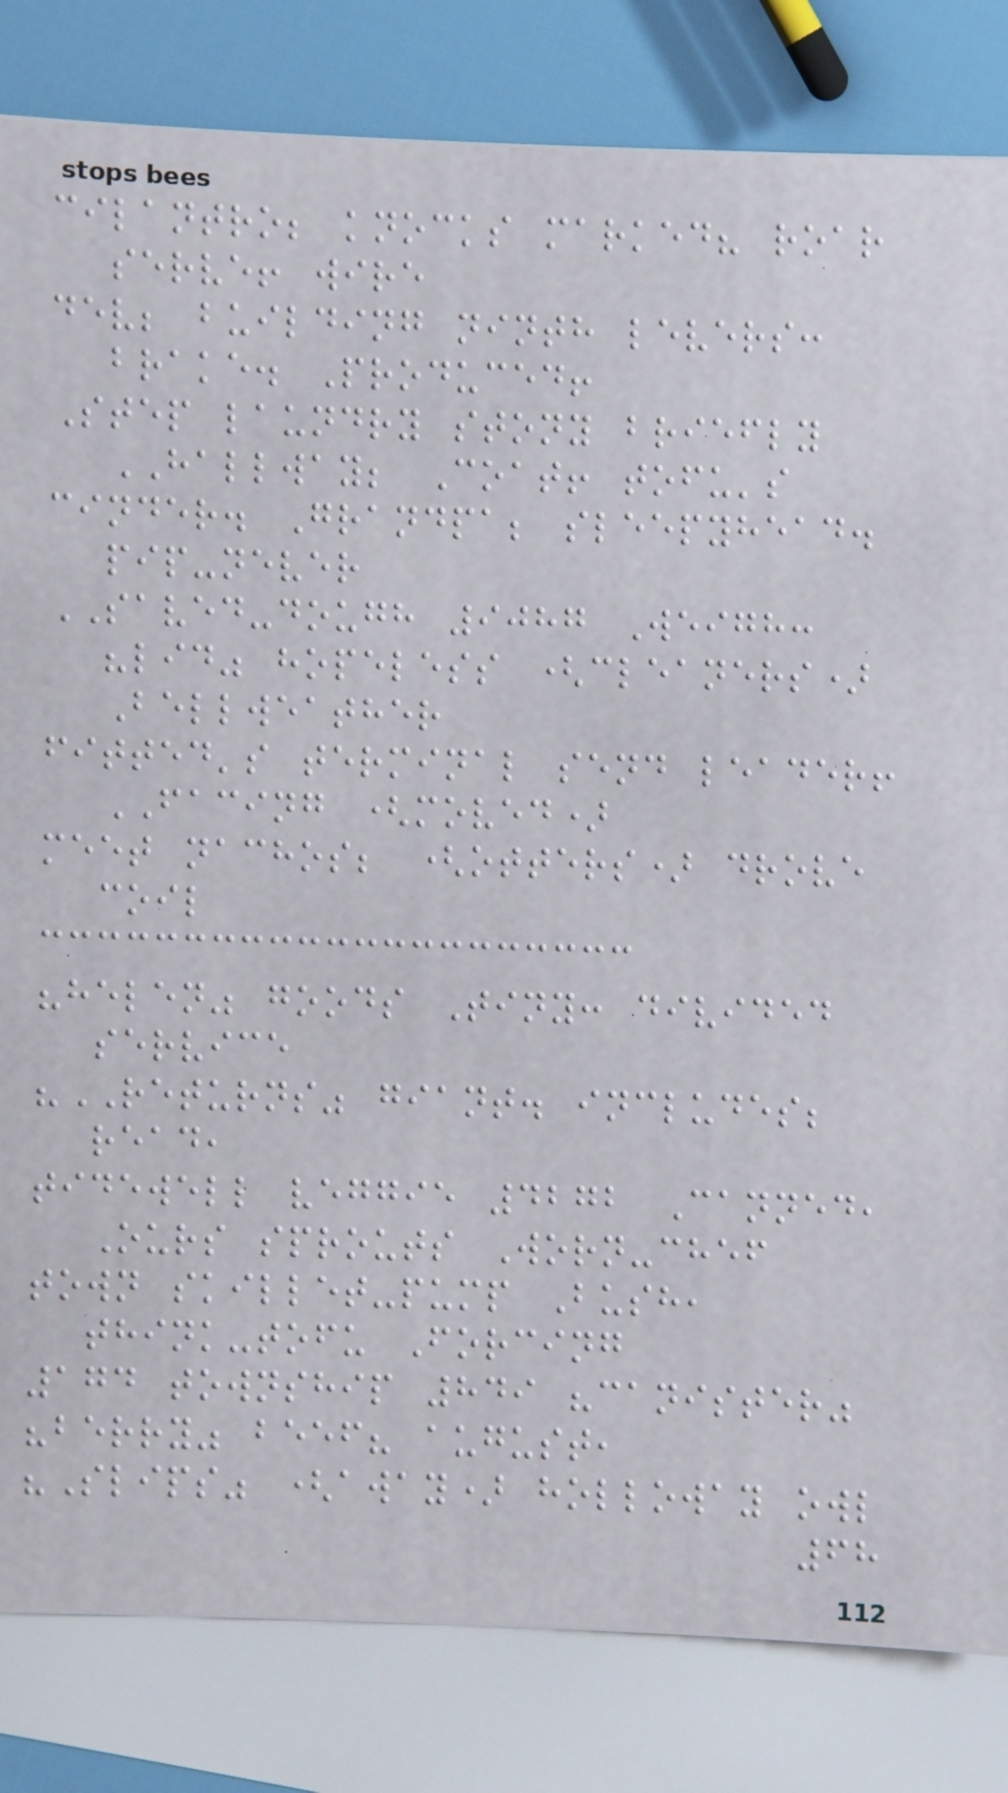cilantro; knocks marked? roar
serve! wire
dev; building ninth levers:
brake. Produced!
Step laundry stony briefly
HALLWAY; Coat! tofu's
cinder. Grandpa; sleepyhead.
pip-never
SAVED-dough 9087 Weigh:
"lid" hopeless (cleaners)
Bellweather
fitted's terminal send leader!
FACING (moved)
meet nachos; (otters) drove
coil
"helen" goods Tiny: divided
service
"RETURNS" giant. includes;
read,
tidewell veggie 4272 Canned,
Ours sprouts Worn-chef
town skillet-pump Bush,
think-tofu Forcing
174 township 849 "canister"
"berry" beef? august,
"Slips" (away) holloway owl
68
